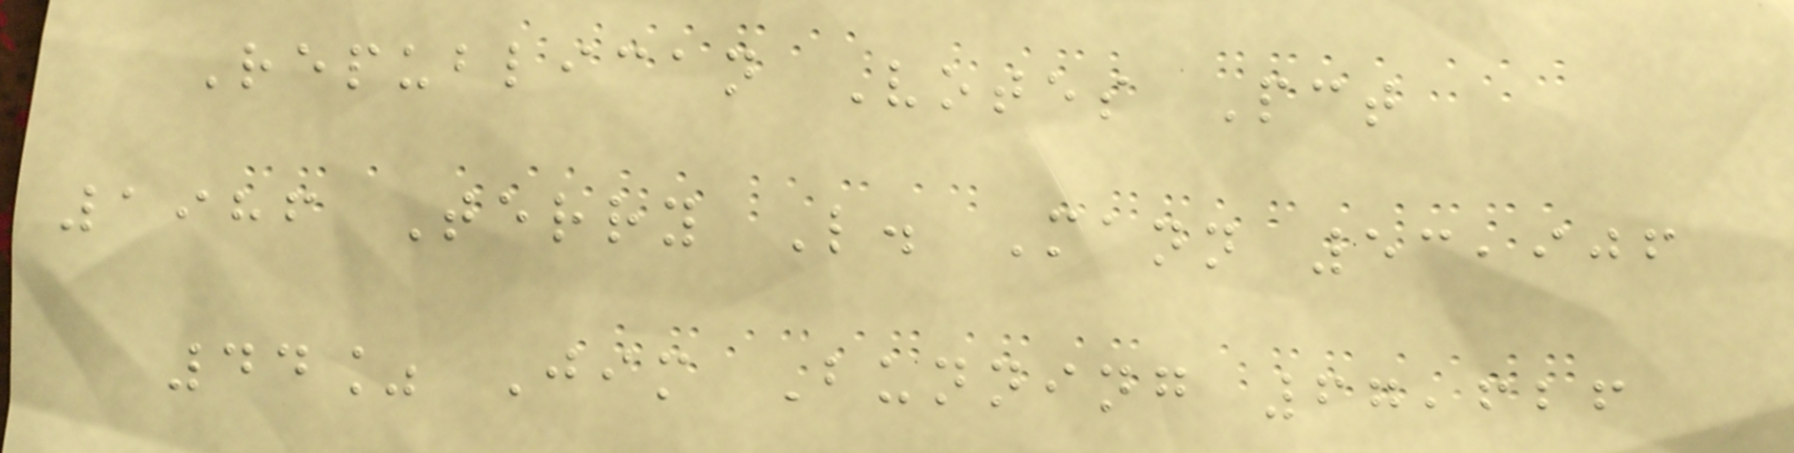Republican Votes Pct
1986 Terry L. Mann 53,906
44% Jim Bunning 67,626
